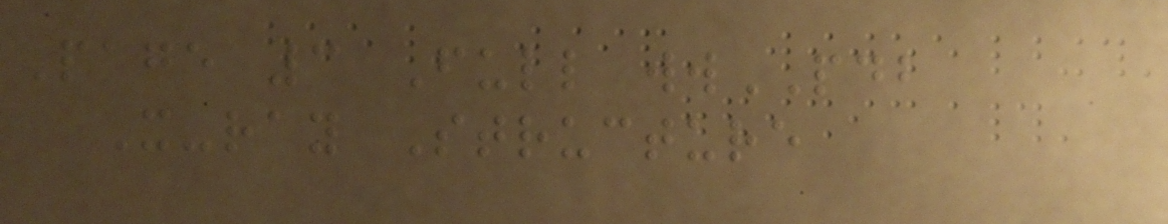Page 3 Full wwPDB
X-ray Structure
